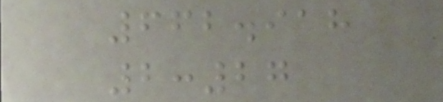662.918
2:27
